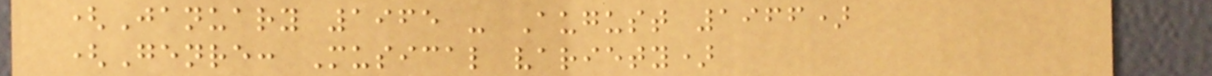(January 1965 - August 1966)
(Genre: Musical variety)
